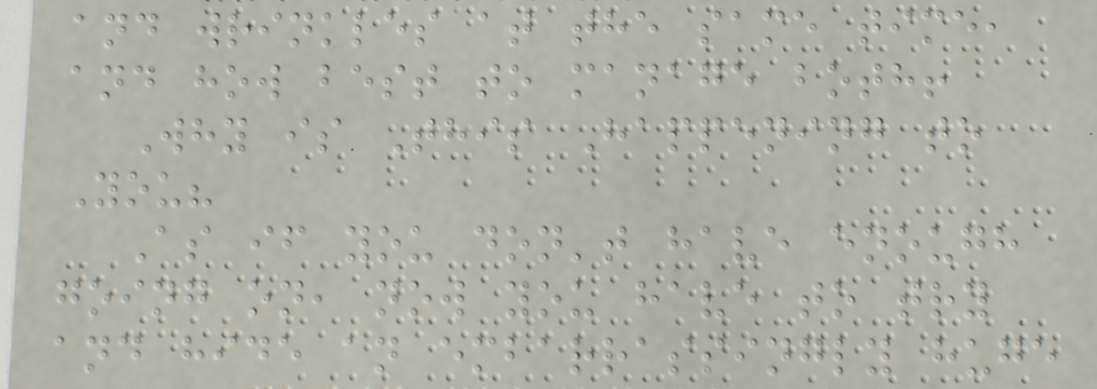and wrinkles at the same time,
and how best to manage both!
Why is This Happening to
You?
As if you don't have enough
going on, now you have to try
and hide an embarrassingly huge
